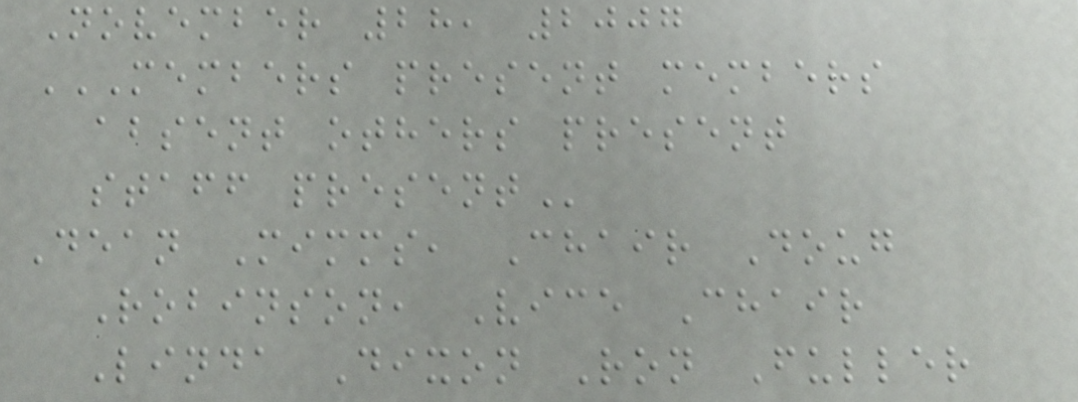November 28, 2007
MEMBERS PRESENT MEMBERS
ABSENT OTHERS PRESENT
STAFF PRESENT
Dean Mimms, Chair Doug
Robinson, Vice Chair
Linda Dixon Ron Fuller
